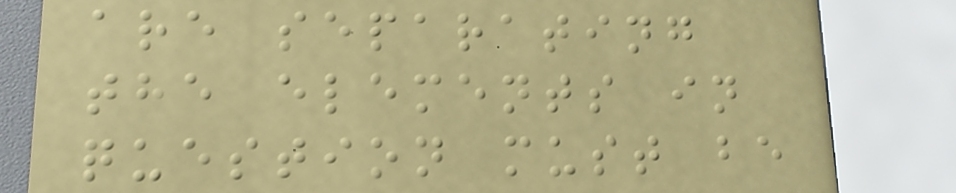are separating
the elements in
question must be
